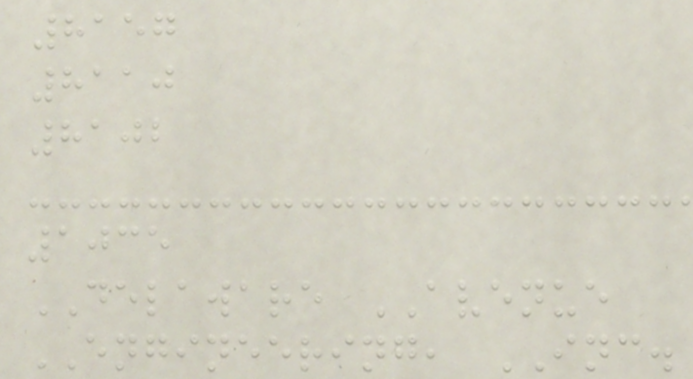8157
8110
8102
1035
DELAWARE AVENUE
ENGINEERING, INC.
